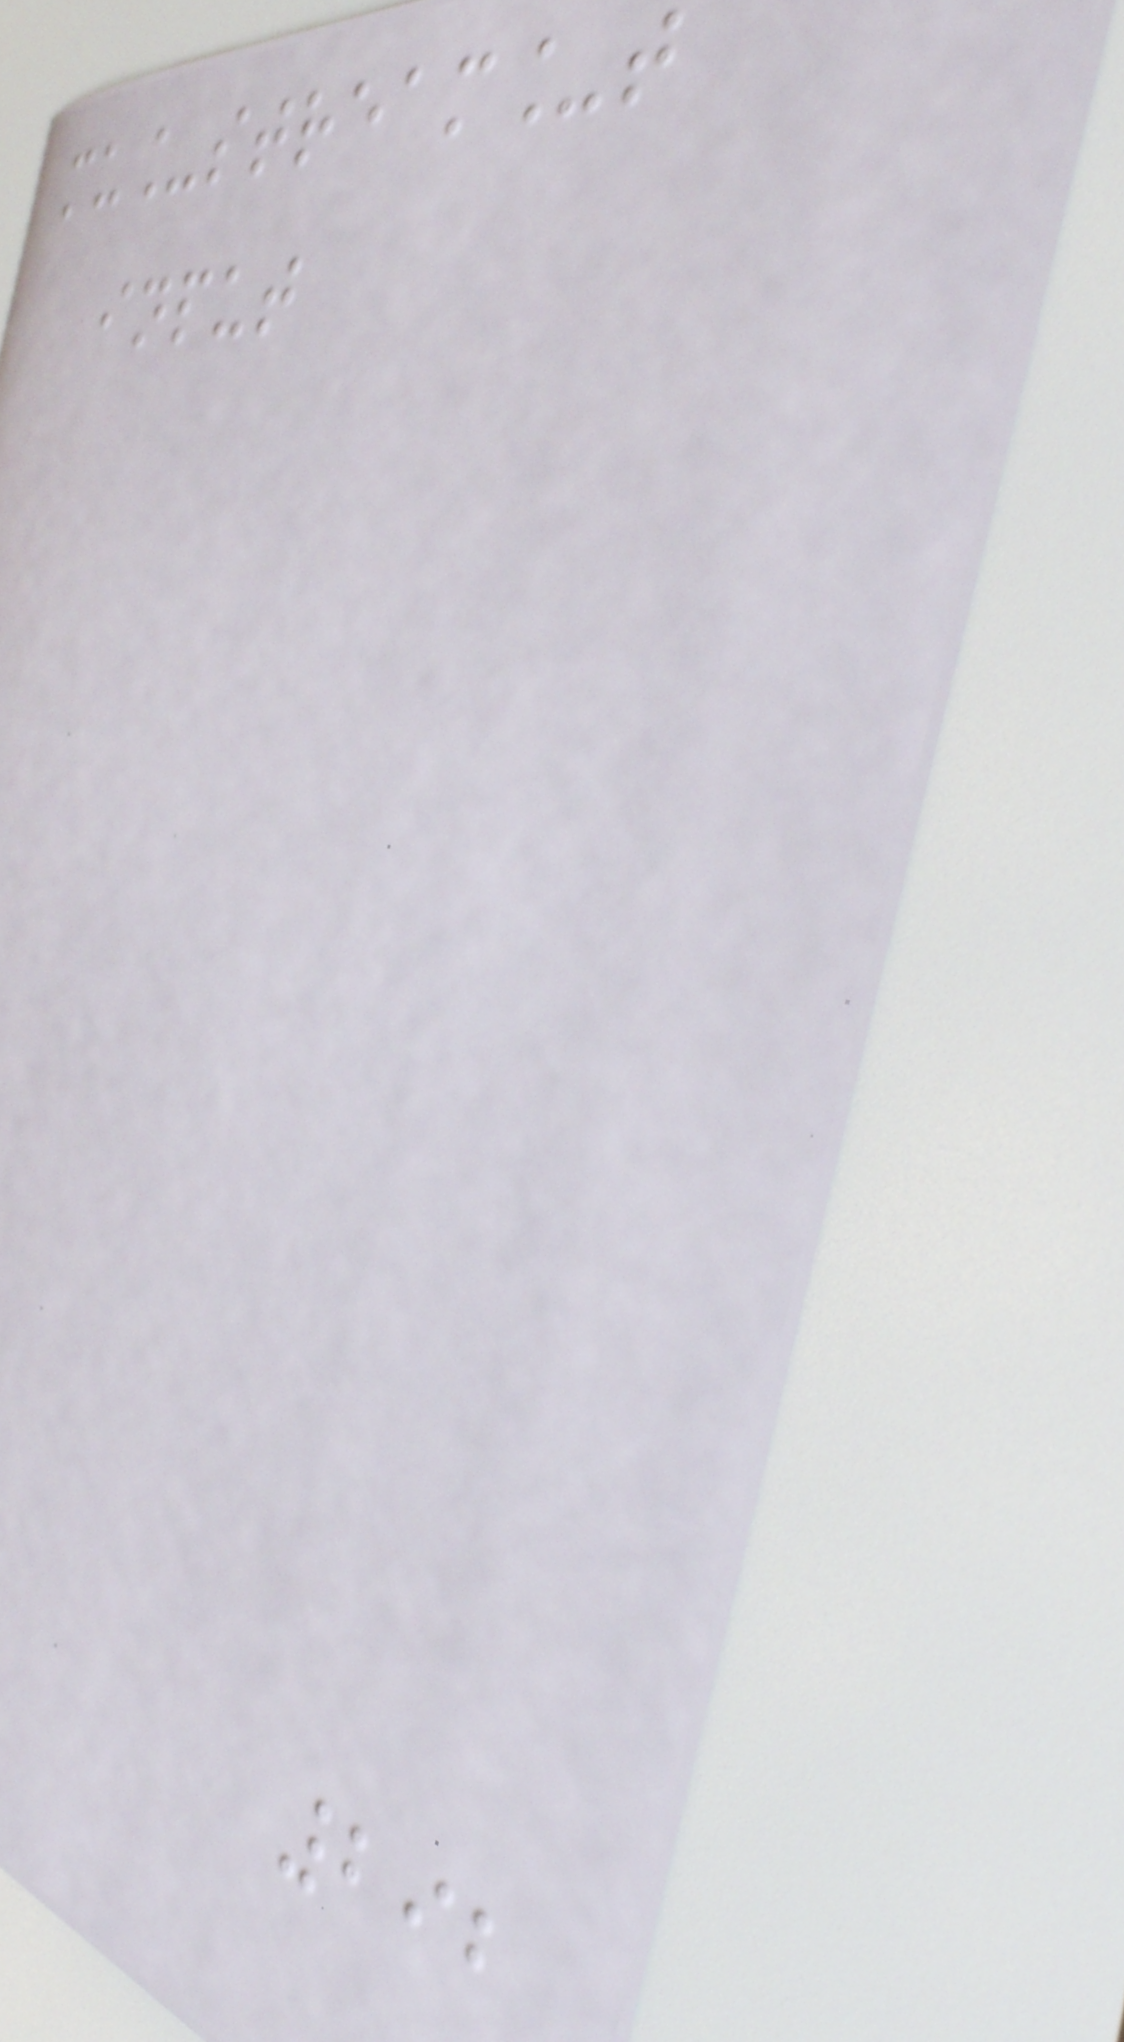mu_stream_t
input
292
